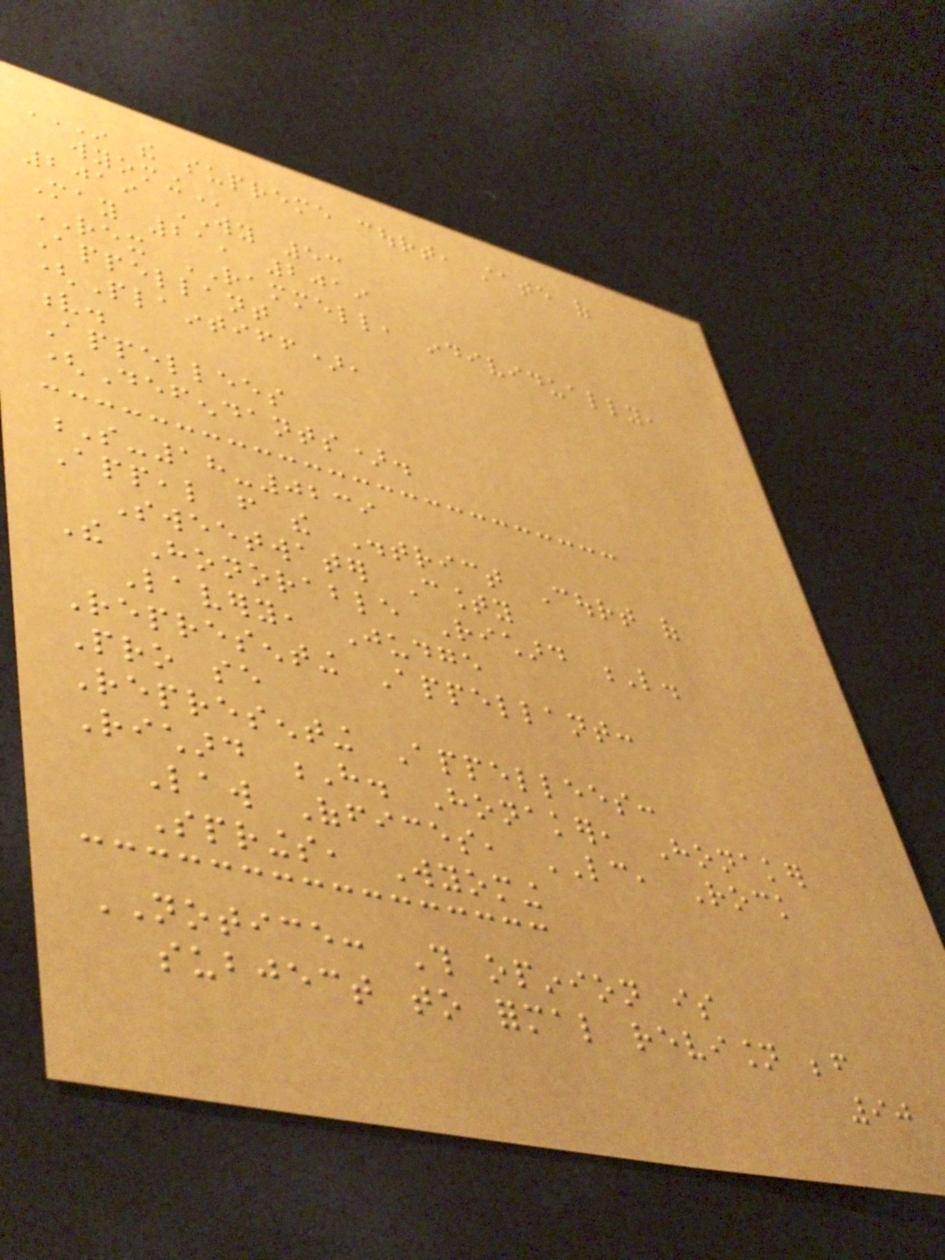IN THE SUPREME COURT, STATE OF
WYOMING
2019 WY 53
May 21, 2019
REX RAMMELL, individually,
Appellant
(Plaintiff),
v.
Appellees
(Defendants).
S-18-0239
Appeal from the District Court of
Sweetwater County
The Honorable Richard L.
Lavery, Judge
Representing Appellant:
Pro se
Representing Appellees:
Richard H. Honaker, Honaker
Law Offices, LC, Rock
Springs, Wyoming
NOTICE: This opinion is
subject to formal revision before
90
